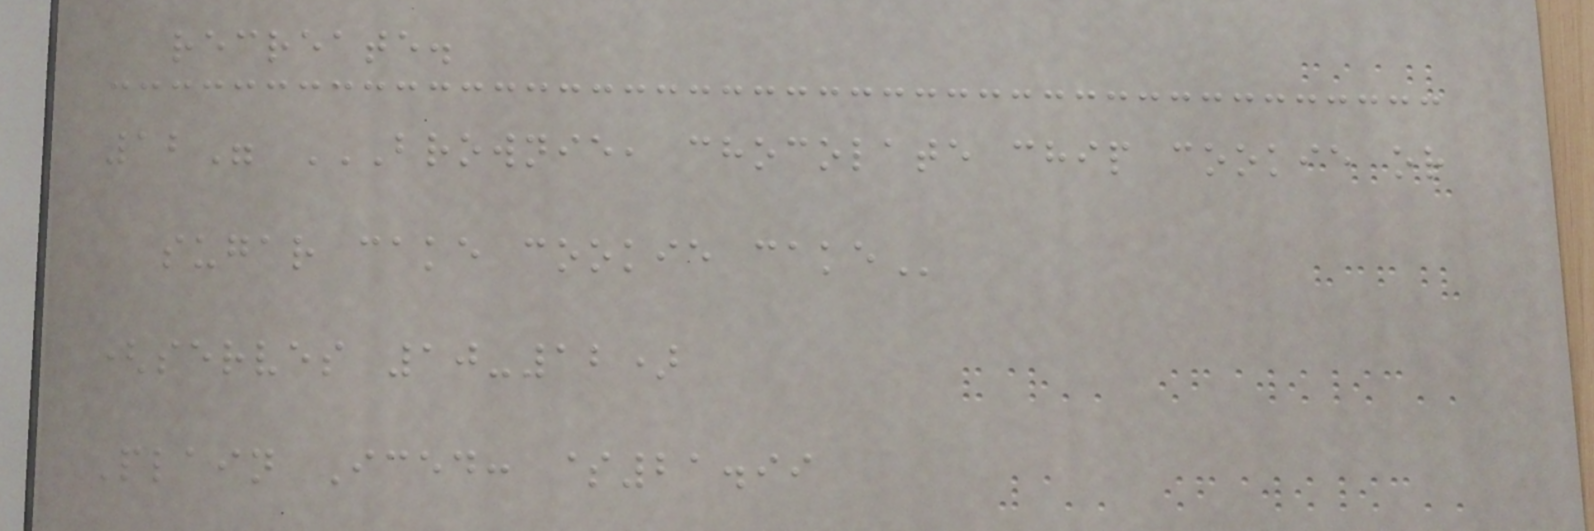recreate.
12" BROWNIE, CHOCOLATE CHIP COOKIE OR
SUGAR CAKE COOKIE CAKE
(serves 10-12)
Plain Iced: $21.99
